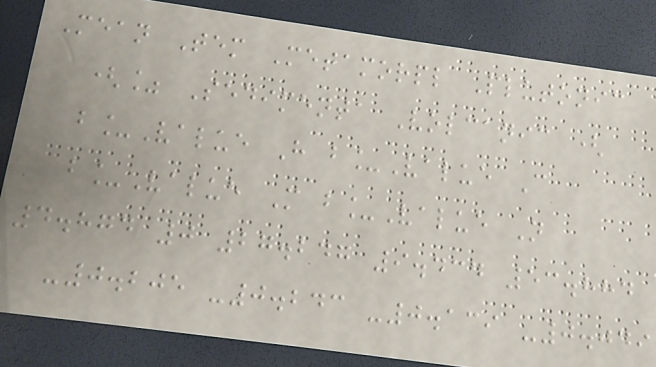Mean Tem Metamorpl Plutonic
(% Sedimenta Volcanic (
b_Value H b_Value C
b_Value M b_Value N
4.874 0 27.247 9.434 53.884
-0.205 -0.243 -0.139 -0.049
